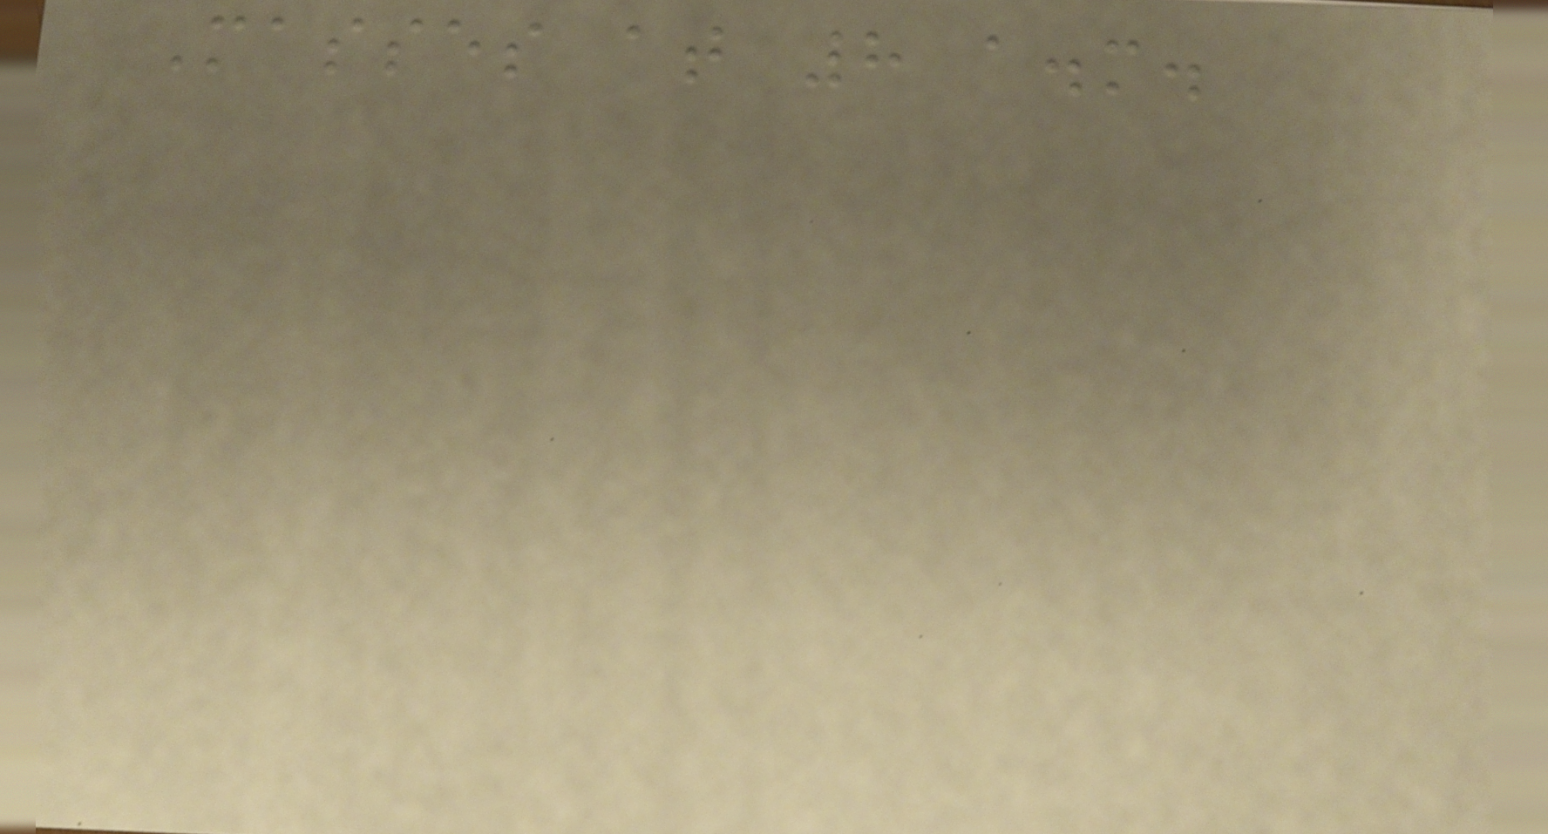Masses at 8 a.m.
